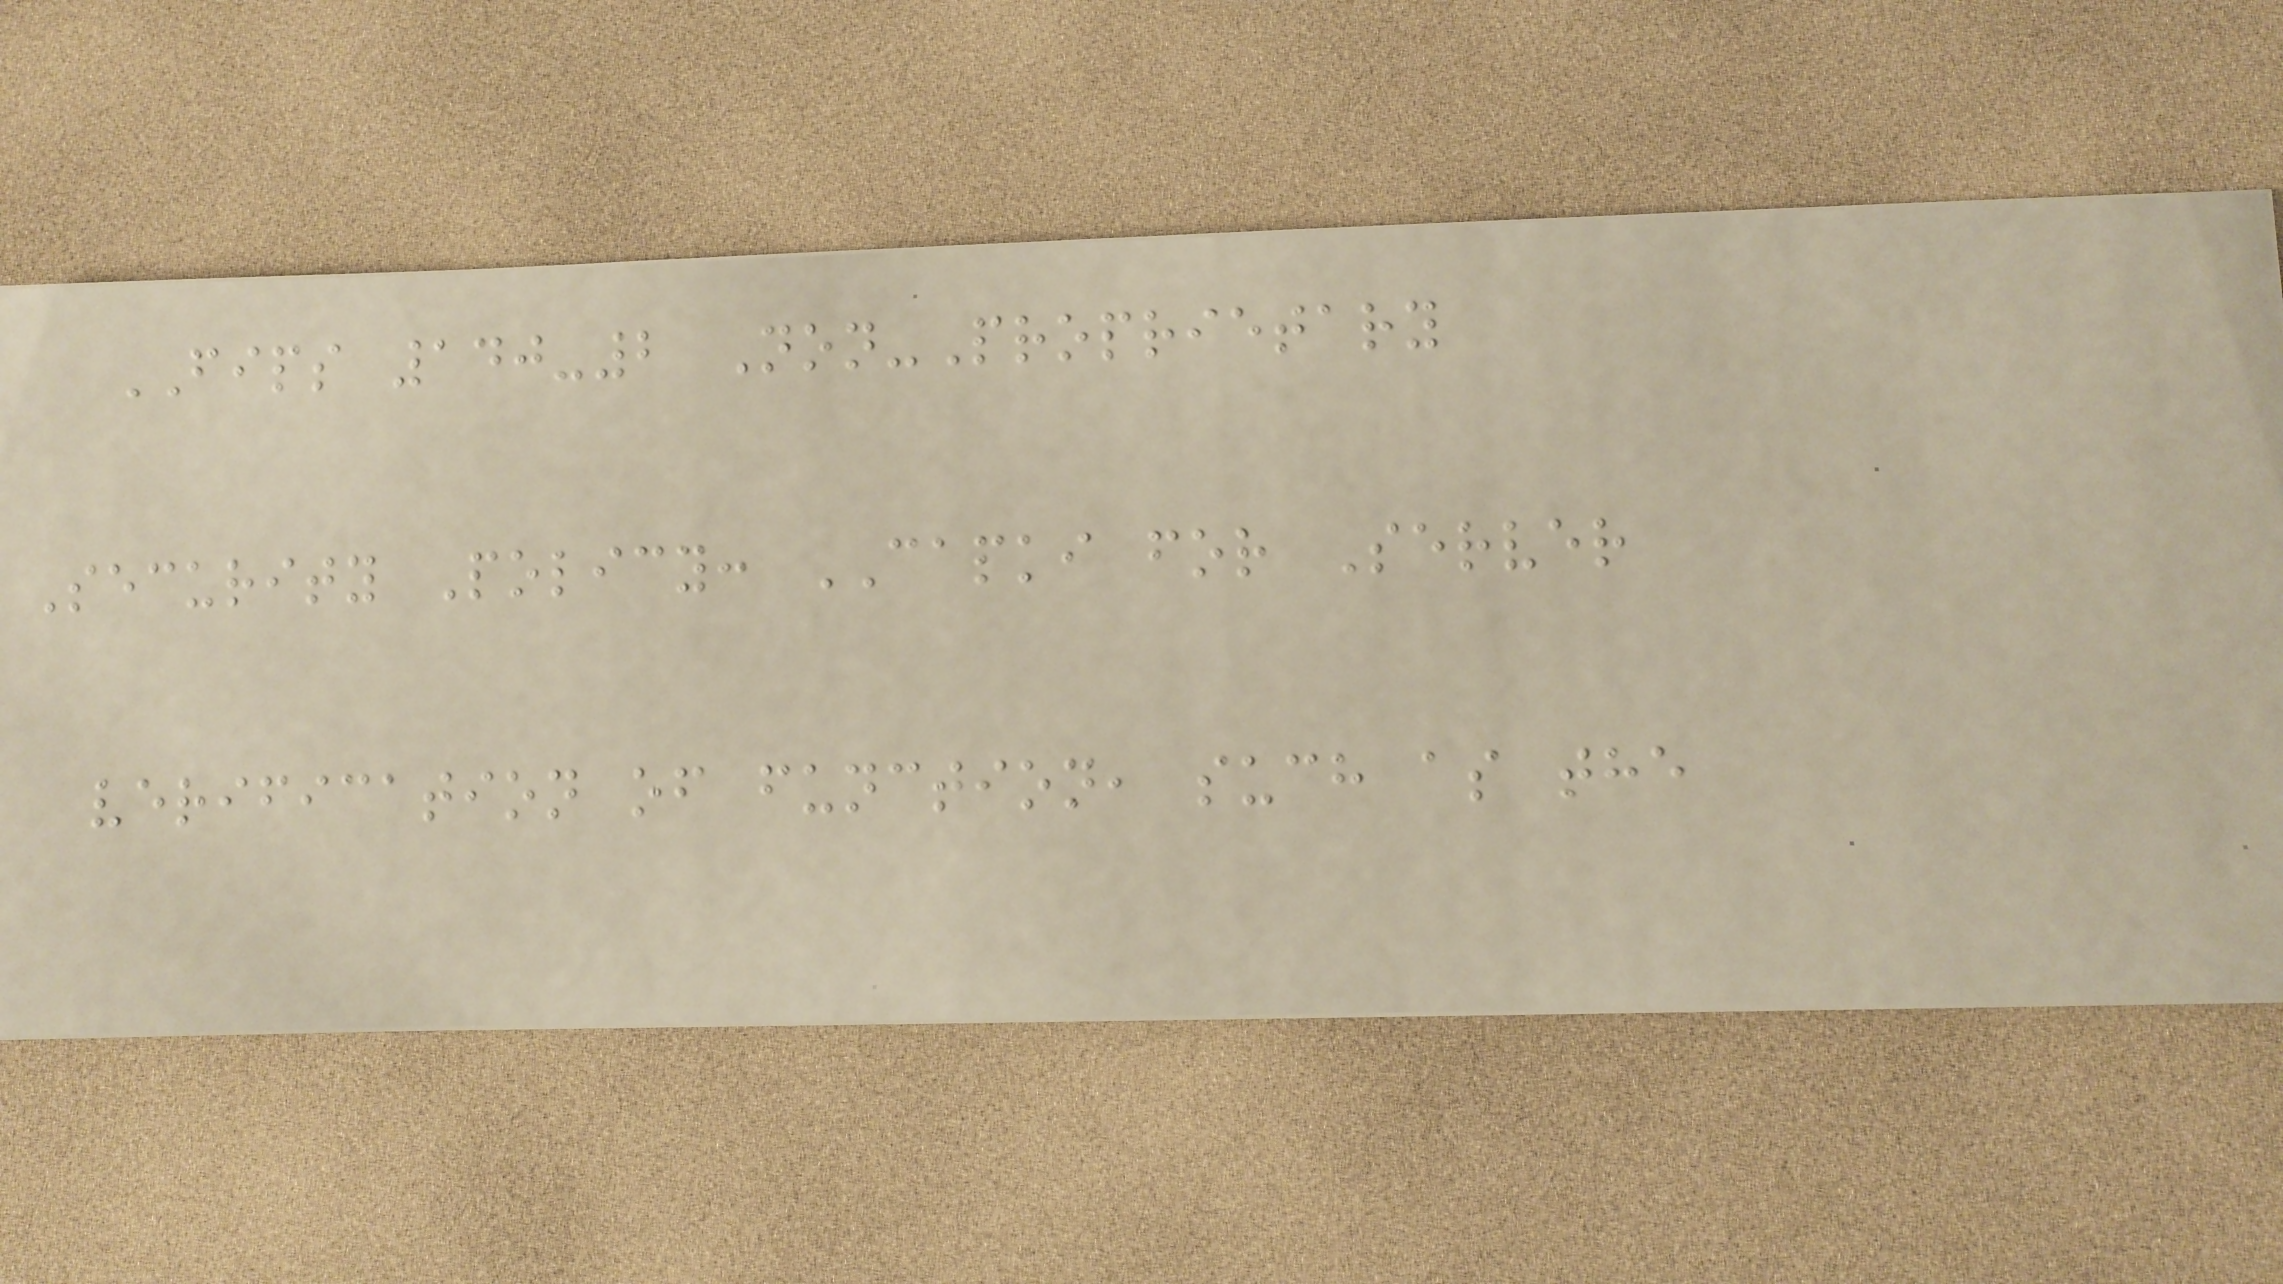FIPS 140-2 Non-Proprietary
Security Policy: CAPKI for Server
verification of function, such as the
